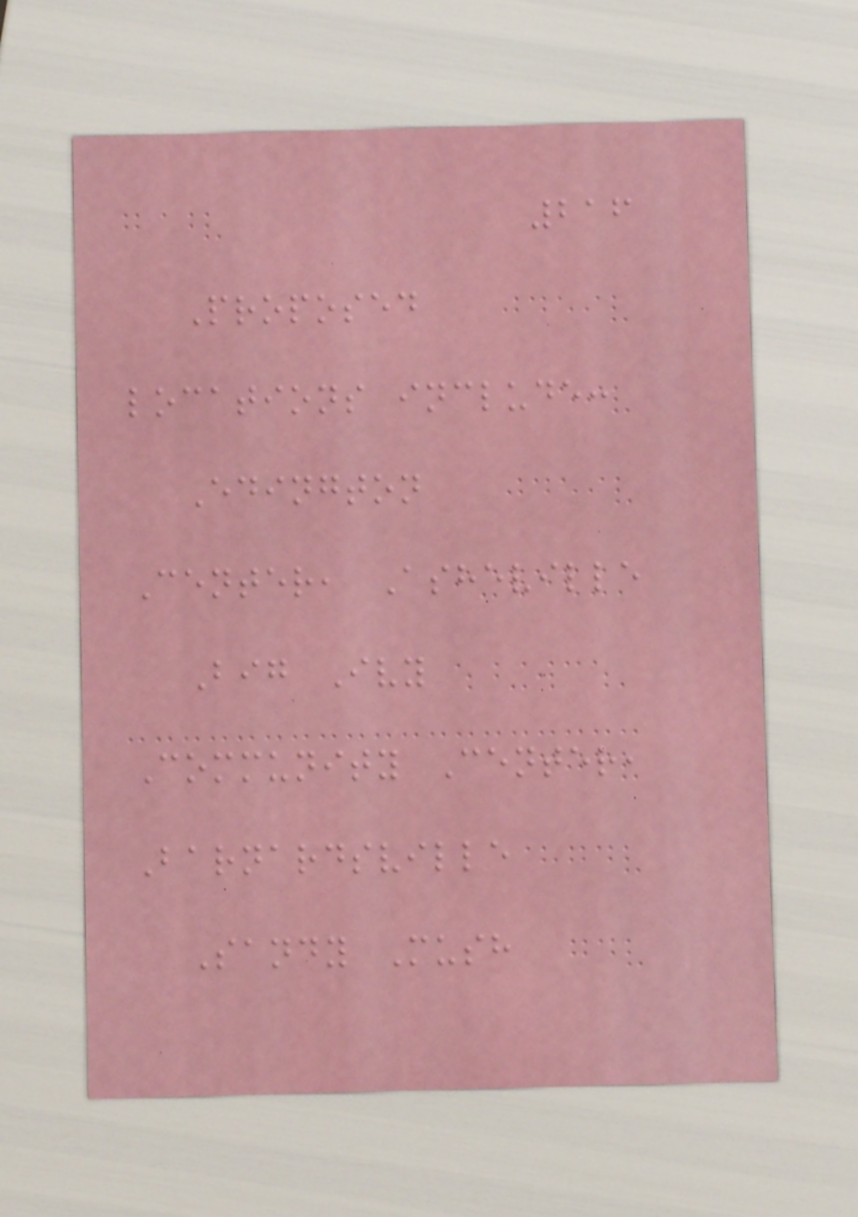216
Proposed
locations include:
Edington
Center, Asheville
Big Ivy
Community Center,
Barnardsville
Sandy Mush
